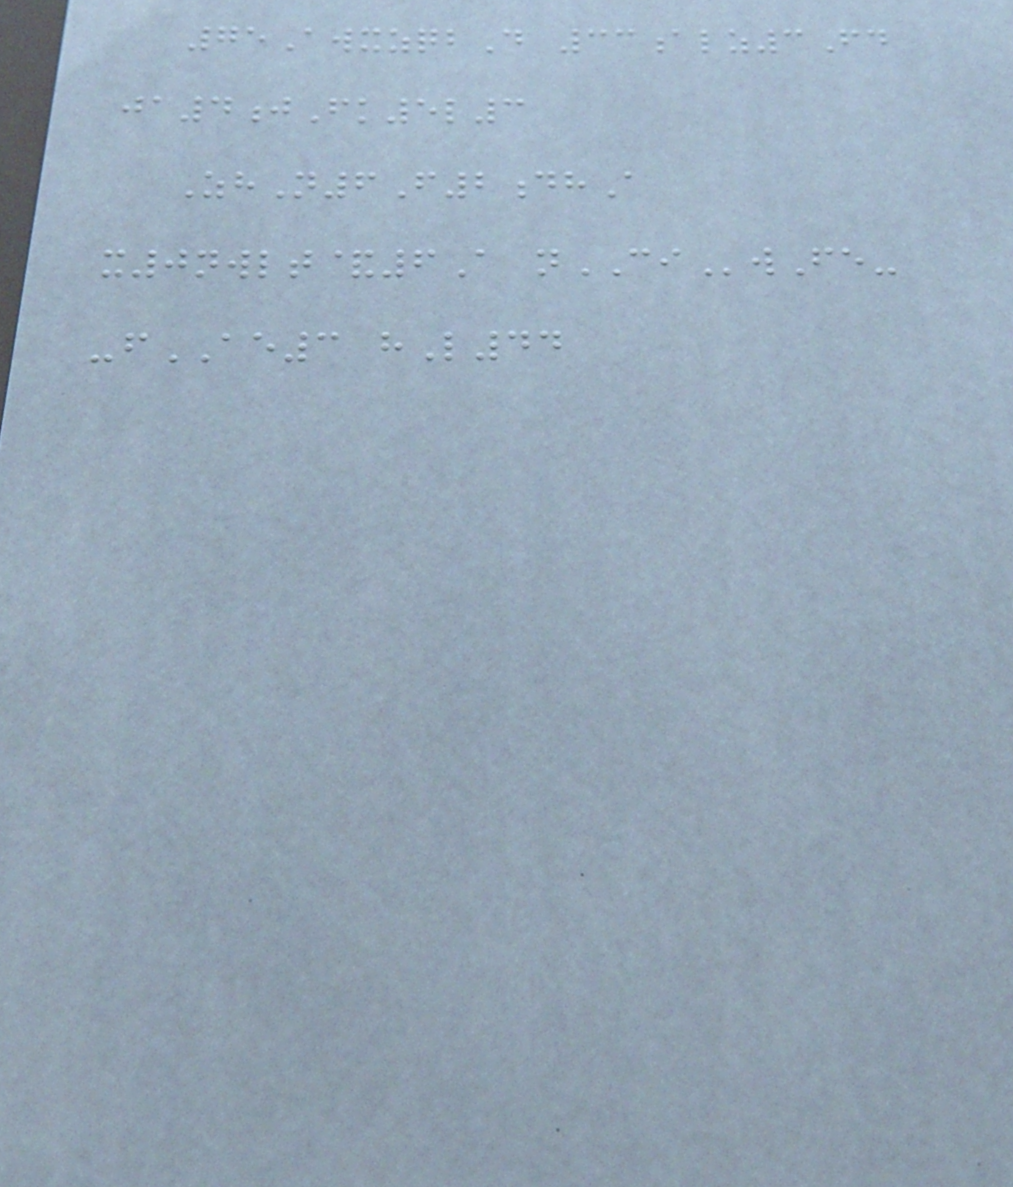75AwxzqbD 33alz3Fd
ja4jFk5l3
ZhN6F2dhA
x0nwlt&6A nCIwFe-
-fAE3 hL44
